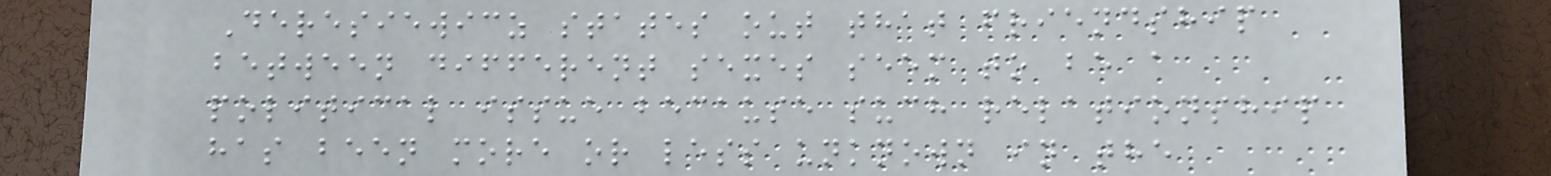Deresiewicz states out that friendship
between different sexes seem to be a
political issue because such relationship
has been more or less unknown in the
